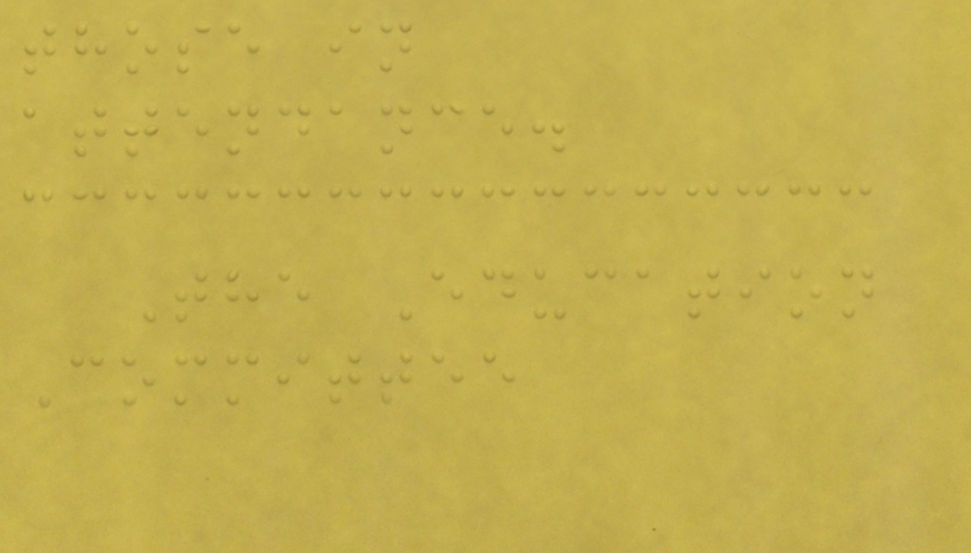those in
attendance.
The Education
Committee
